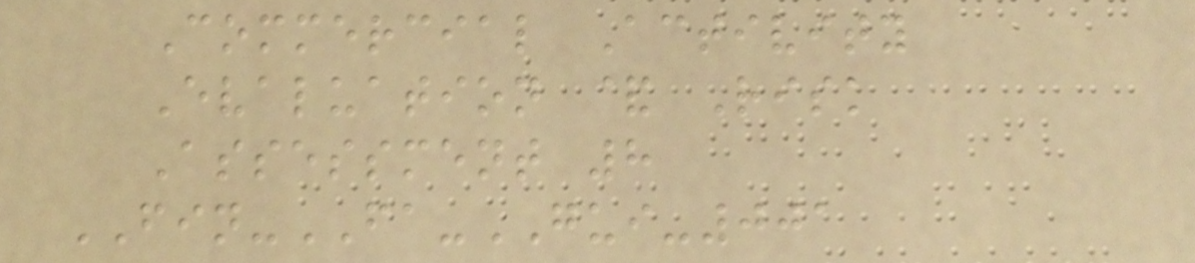Commercial Activity
Evaluation & Risk
Assessment 8
FIN-FA-GUI-001
